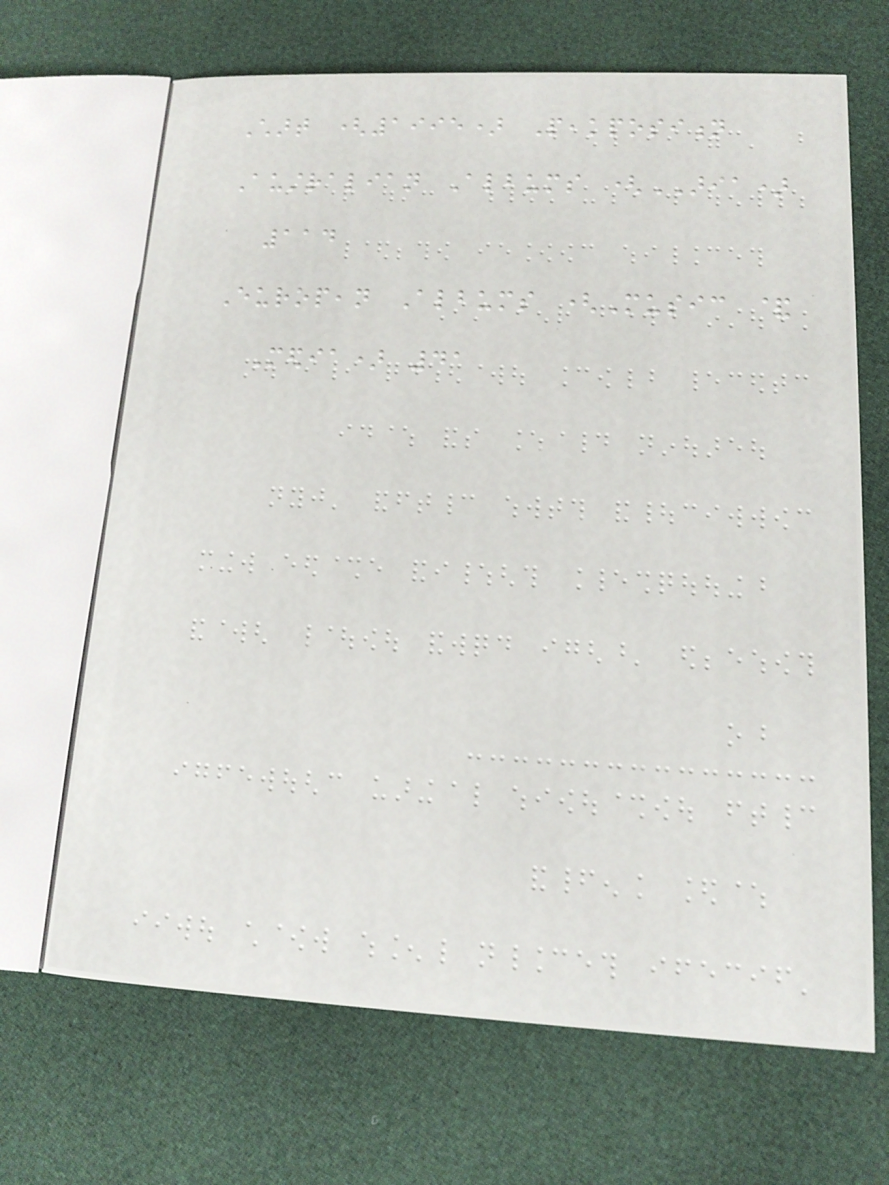Chart (1995) Peakposition
Australian Albums (ARIA)
114
European Albums (Music &
Media) 41
